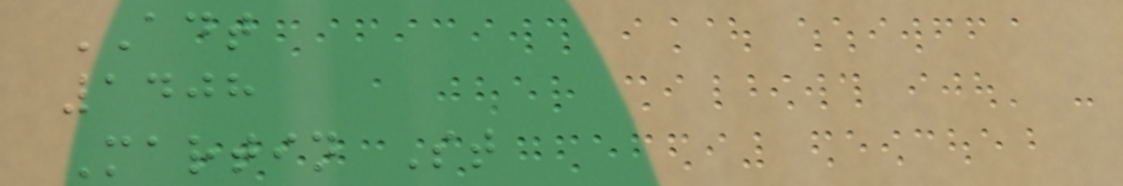ADT
1408
Martin St
